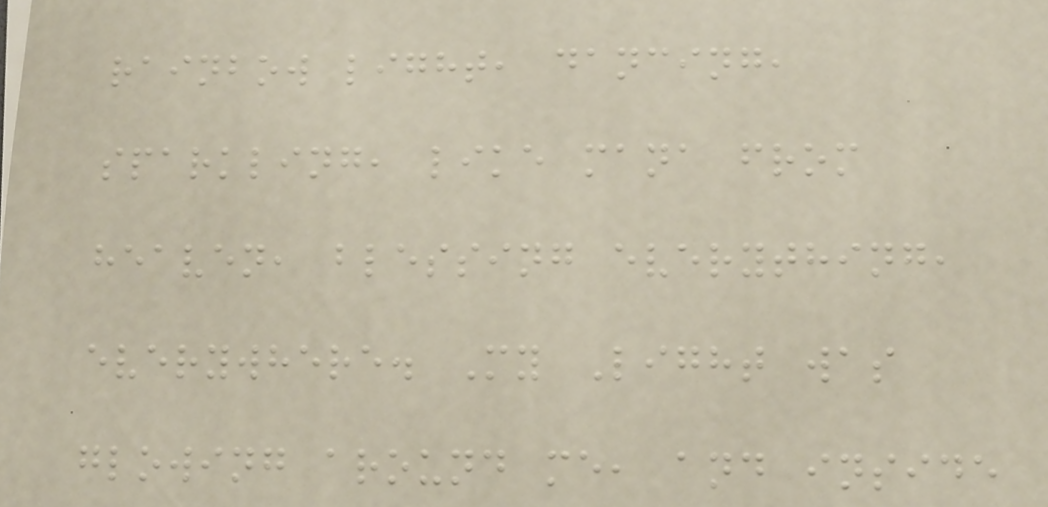rainbow light, dancing,
sparkling, like mana from
heaven, blessing everything,
everywhere. My Light was
glowing around me, and inside
